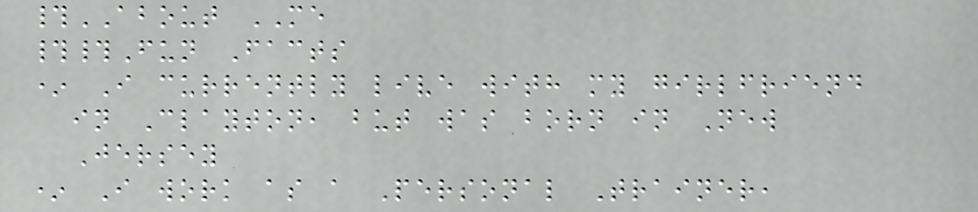#ABOUT ME
##Fun Facts
* I currently live with my girlfriend
in Clayton, but was born in New
Jersey
* I work as a Personal Trainer,
